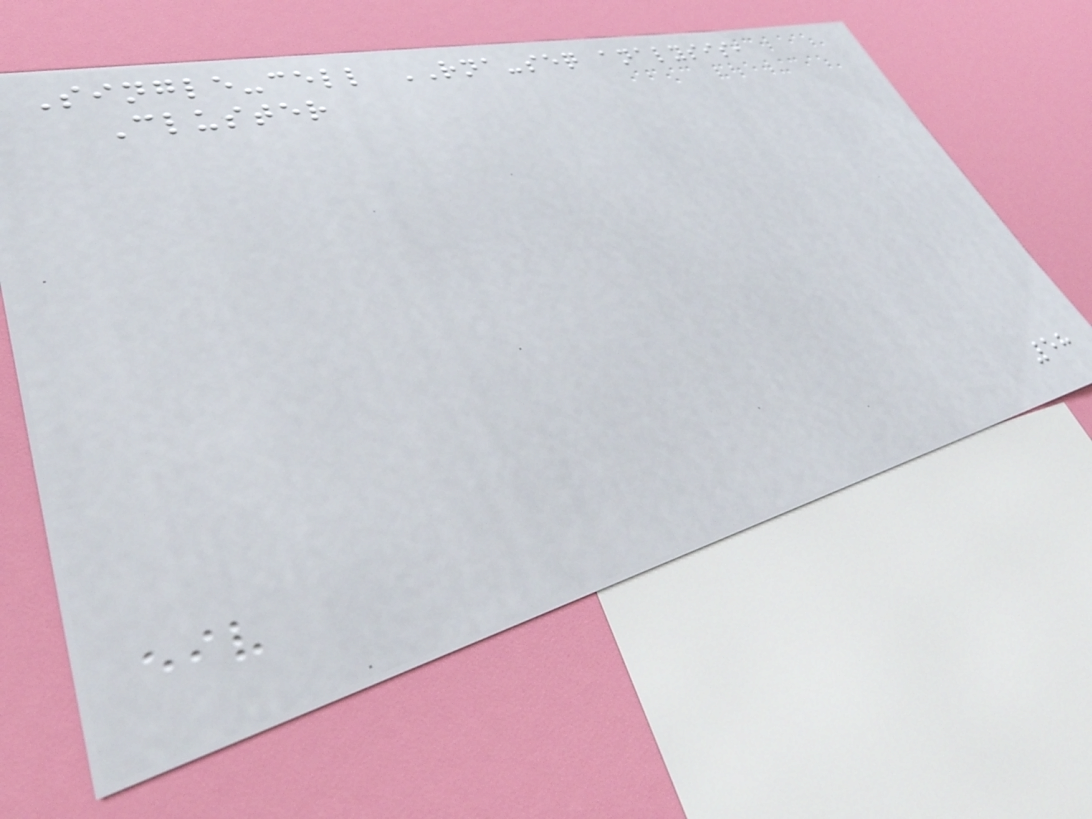Single-cell RNA-seq analysis,
Cluster
58
